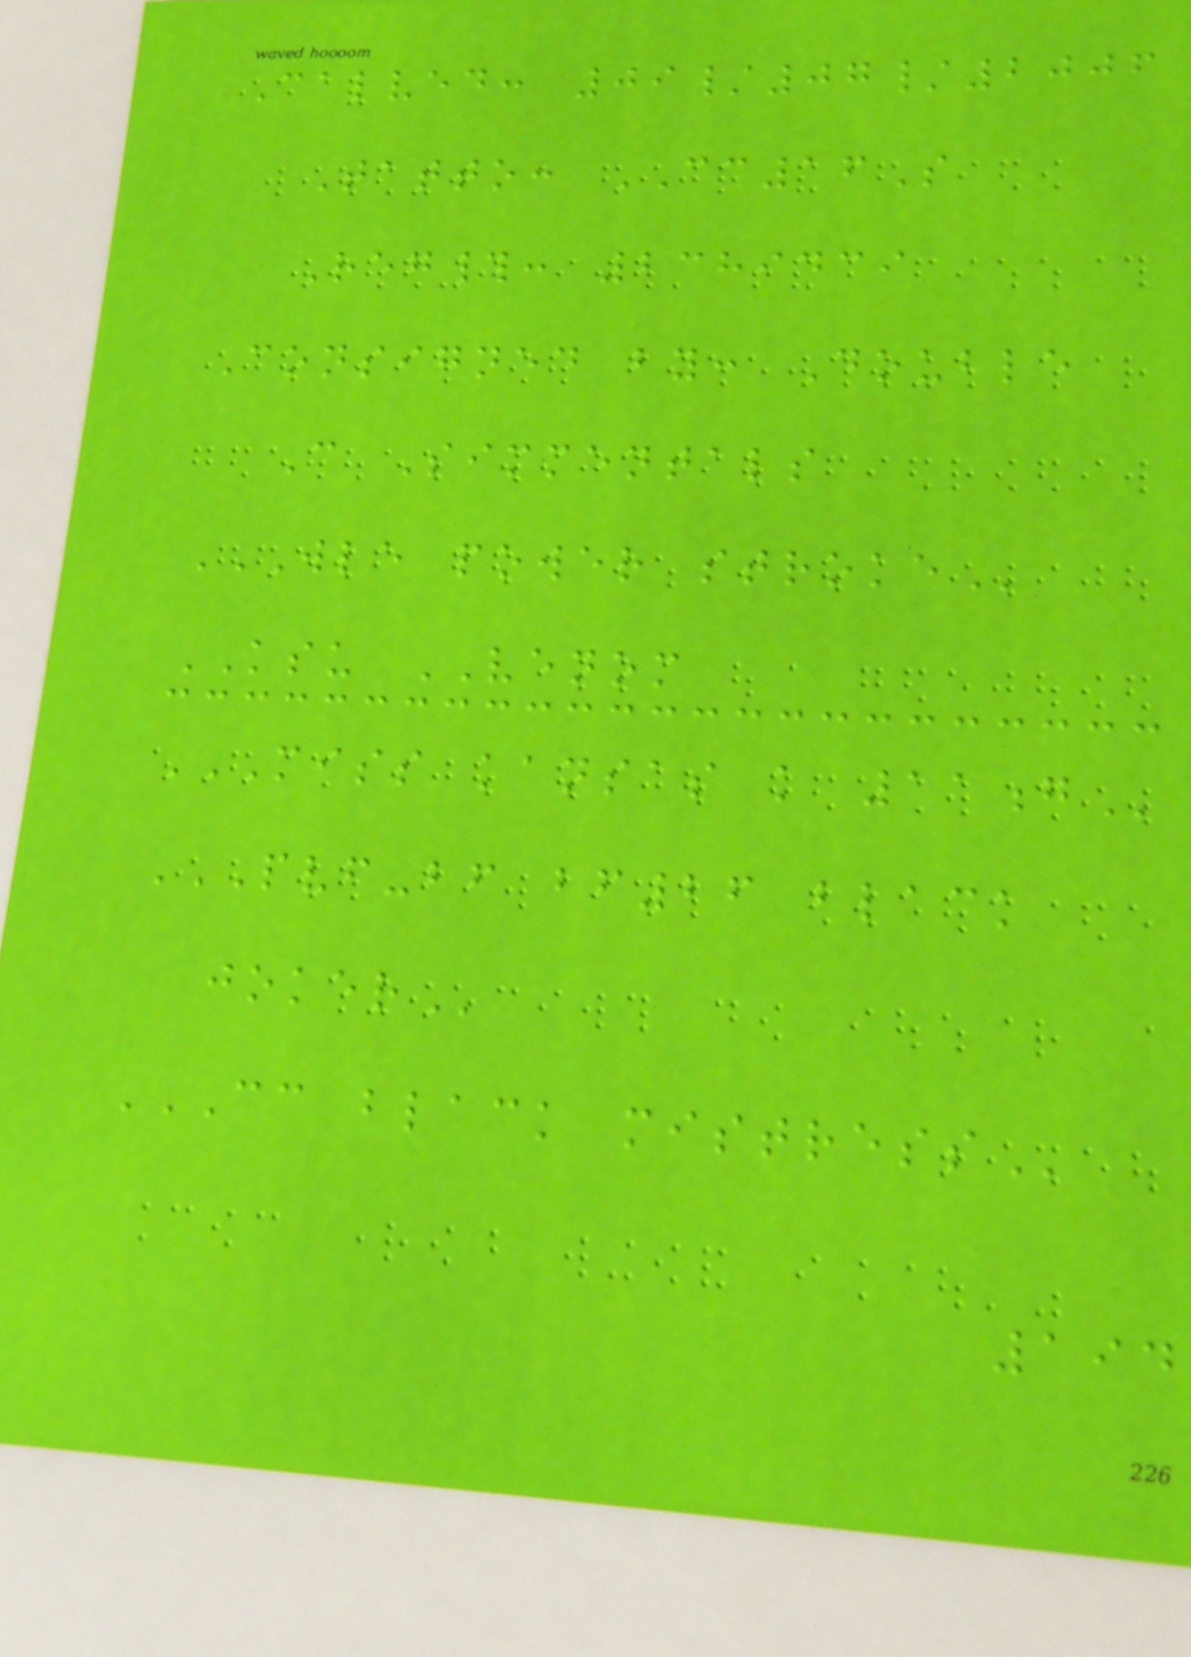Calved: 09/07/2006
Tatto: CC16S
Reg#: 2389439
Consigned by: Double
C Simmentals
WLE POWER STROKE
KSU VENOM
MISS KANSAS K 11G
PVF-BF BF26 BLACK
JOKER
CC BLACK MISTRESS
194
